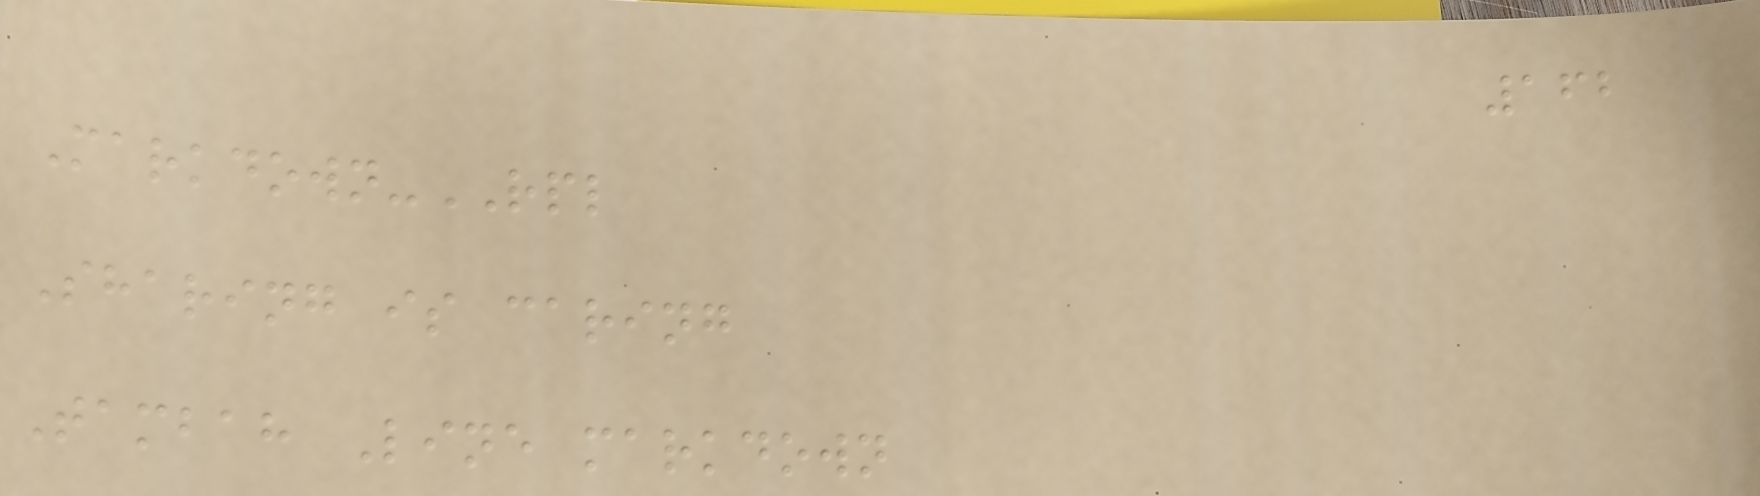162
Markdown-RPL
Sharing is caring
Tambah Line markdown
